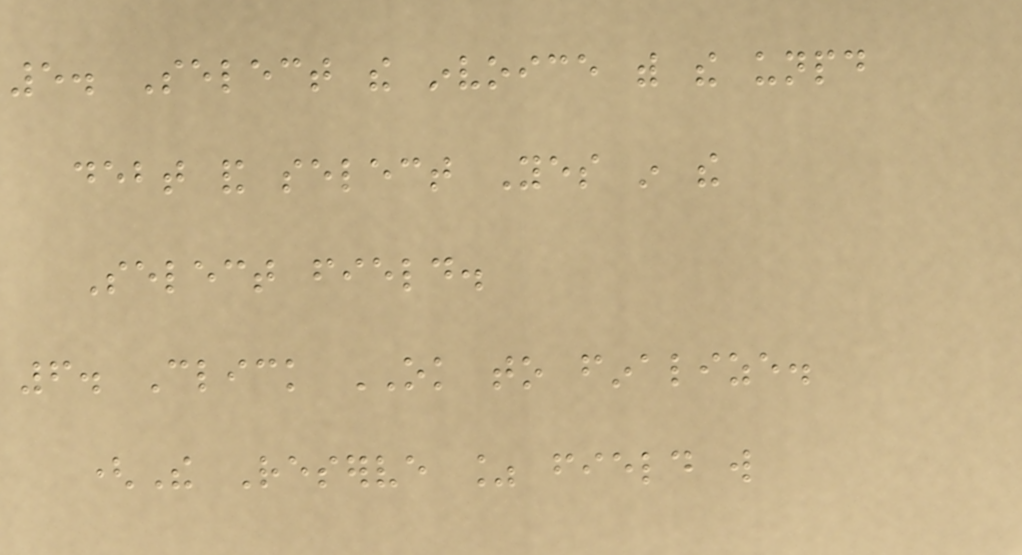5. Select the invoice with the unpaid
debt and select Yes in the
Select field.
6. Click OK to finalize.
(The Reserve % field will
